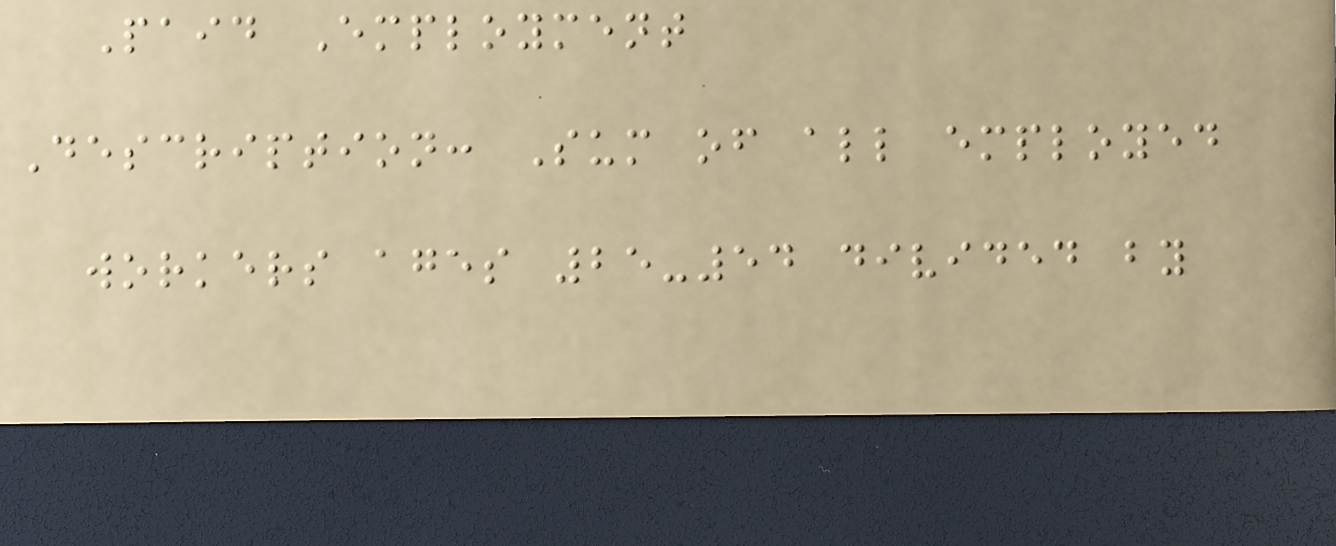Paid Employment
Description: Sum of all employed
workers ages 25-54 divided by
